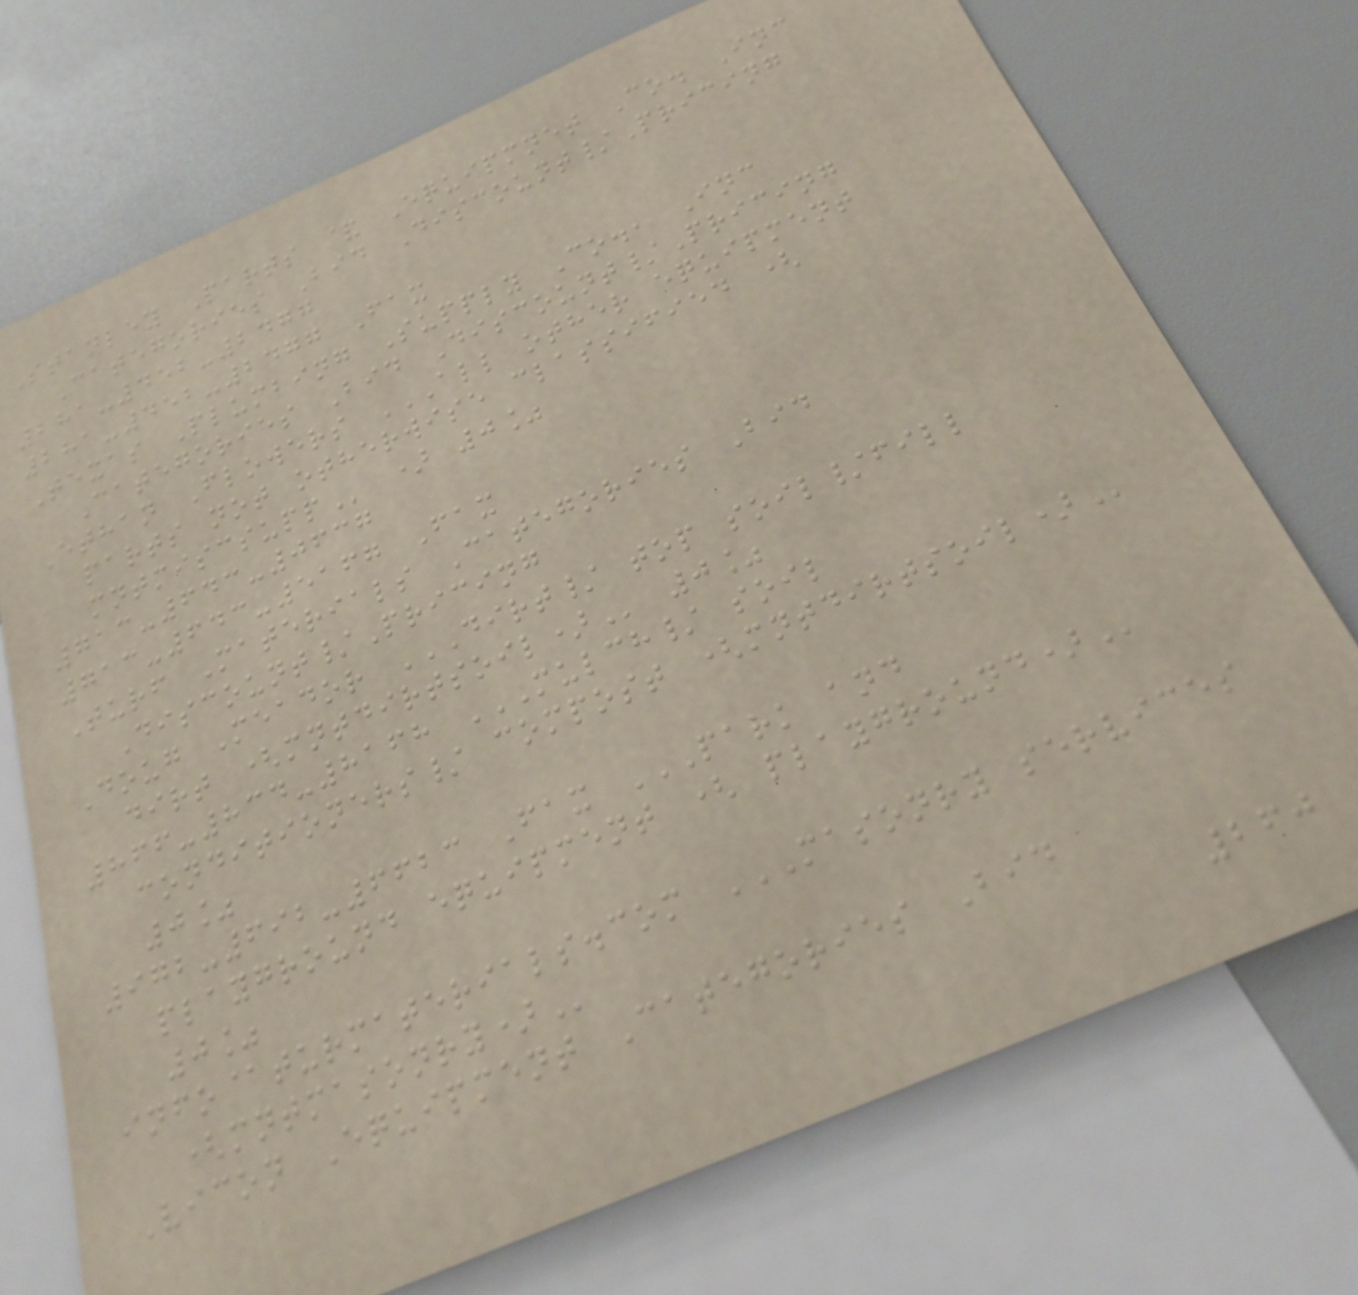Stanley Parts & Equipmnet Co. Inc
Categories Bid Discount/Pricing
281-452-2477
281-452-2477 Fax
Texas Plumbing Supply Co., Inc
Categories Bid Discount/Pricing
Ethan Flowers ALL OTHER EQUIPMENT
PARTS NOT OTHERWISE CLASSIFIED (
MNTMISCSUPP ) 0%
713-643-0637
713-643-5167 Fax
Turf Materials Categories Bid
Discount/Pricing
Doug Meador DIRT/ TOP SOIL/FILL
DIRT (MNTDIRTSOIL) 0%
866-834-8168 MULCH/ SOIL
CONDITIONERS/ COMPOST (MNTDIRTSOIL)
0%
972-692-6623 Fax PARK AND
PLAYGROUND EQUIPMENT ( PLAYGROUND)
0%
info@turmaterials.com MASONRY SERVICES
(MNTMASONRY)
Vicon Equipment Categories Bid
260
